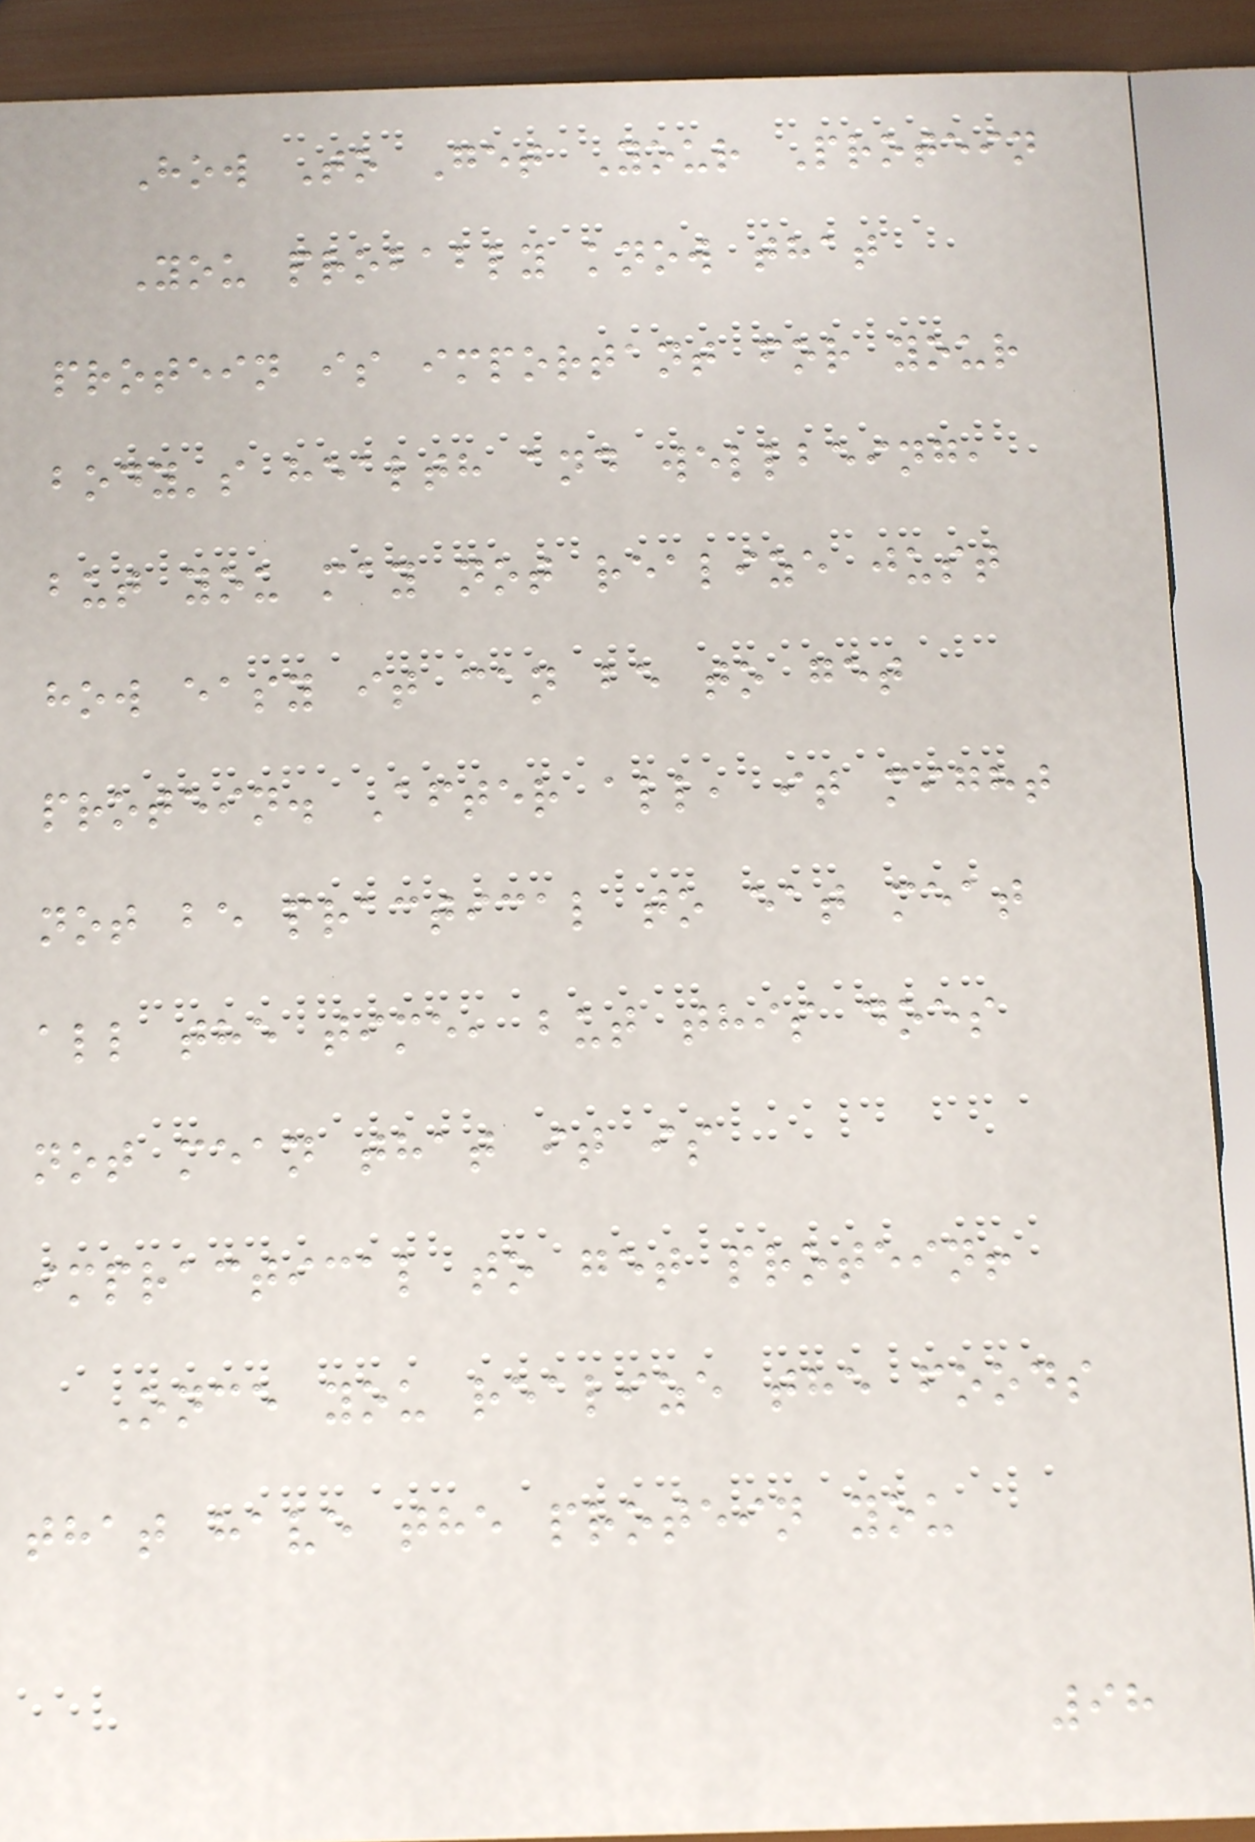How To Get Your Protein
You probably know that
protein is important for your
body's health and wellbeing,
but you may not realize just
how easy it can be to get
protein. After all, it might
not be practical to eat meat
all the time, but this does
not mean that it is
impractical to get protein!
Once you realize the foods
that have the protein you
98
